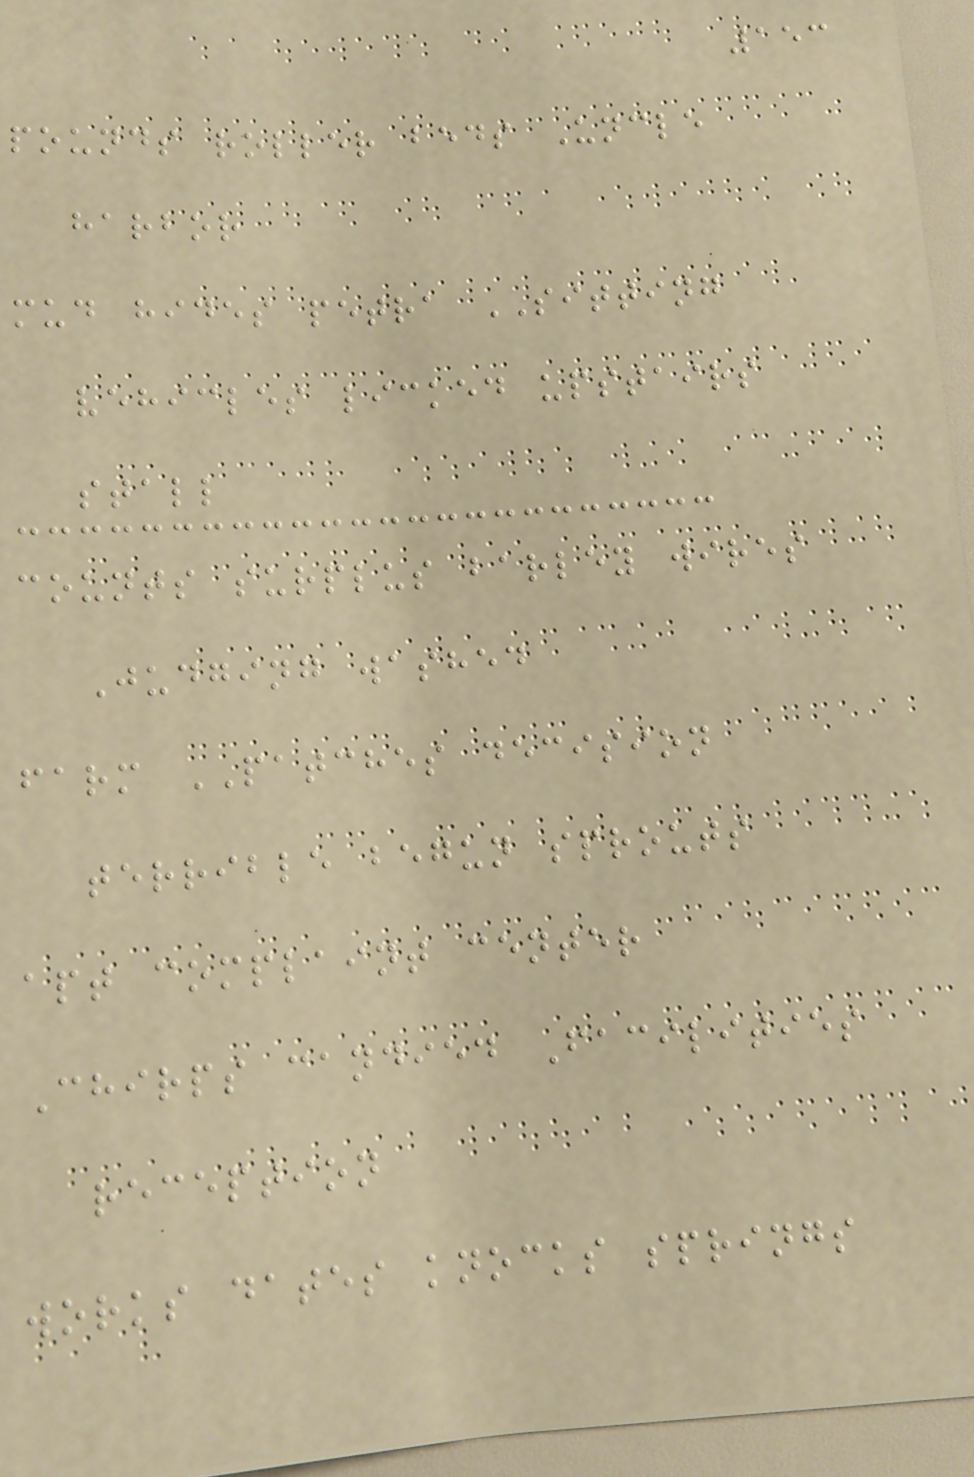153
pounds roller beds Uncle
harbor
mud hides petra SITTING
vehicles licked upstairs
stall
counts surplus barley wires
Judging washed
farm PATCHES decision
terrible begun sprouts
apt complaint center
Chirps candied Facilities
reception
works dates knocks springs
